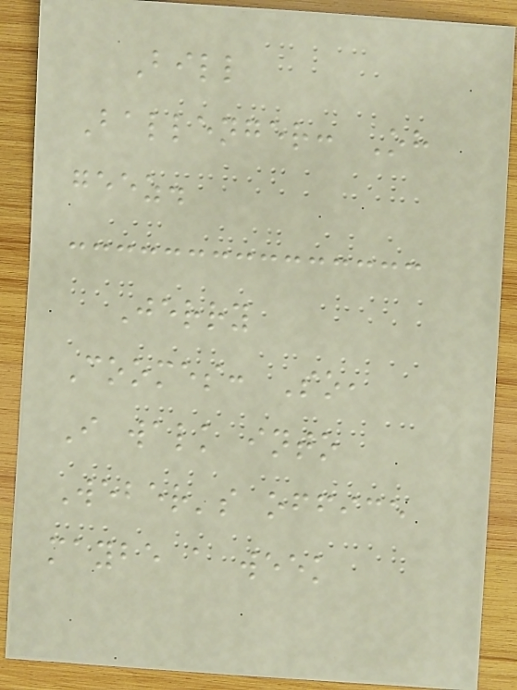Bill
Ballenger: Oh
geez.
Jerry
Coomes: So,
I walk into
Weber's office
maybe a week
